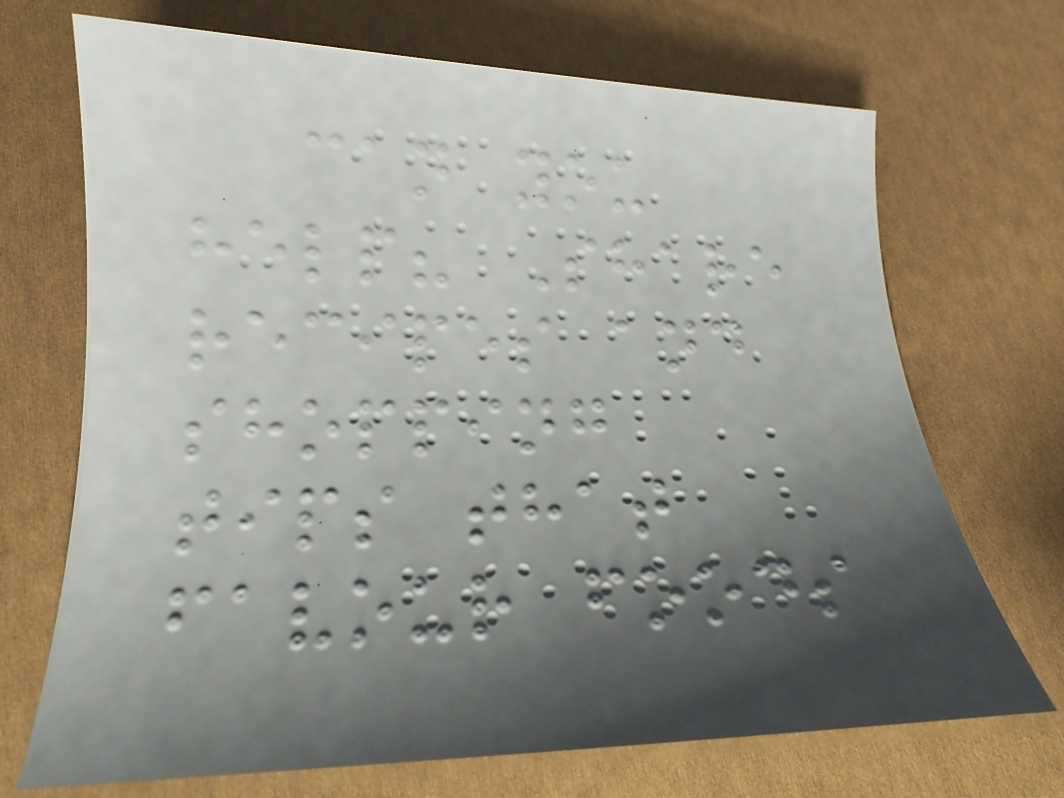can you
help? Share
recipes and
shopping
tips that
favour foods
